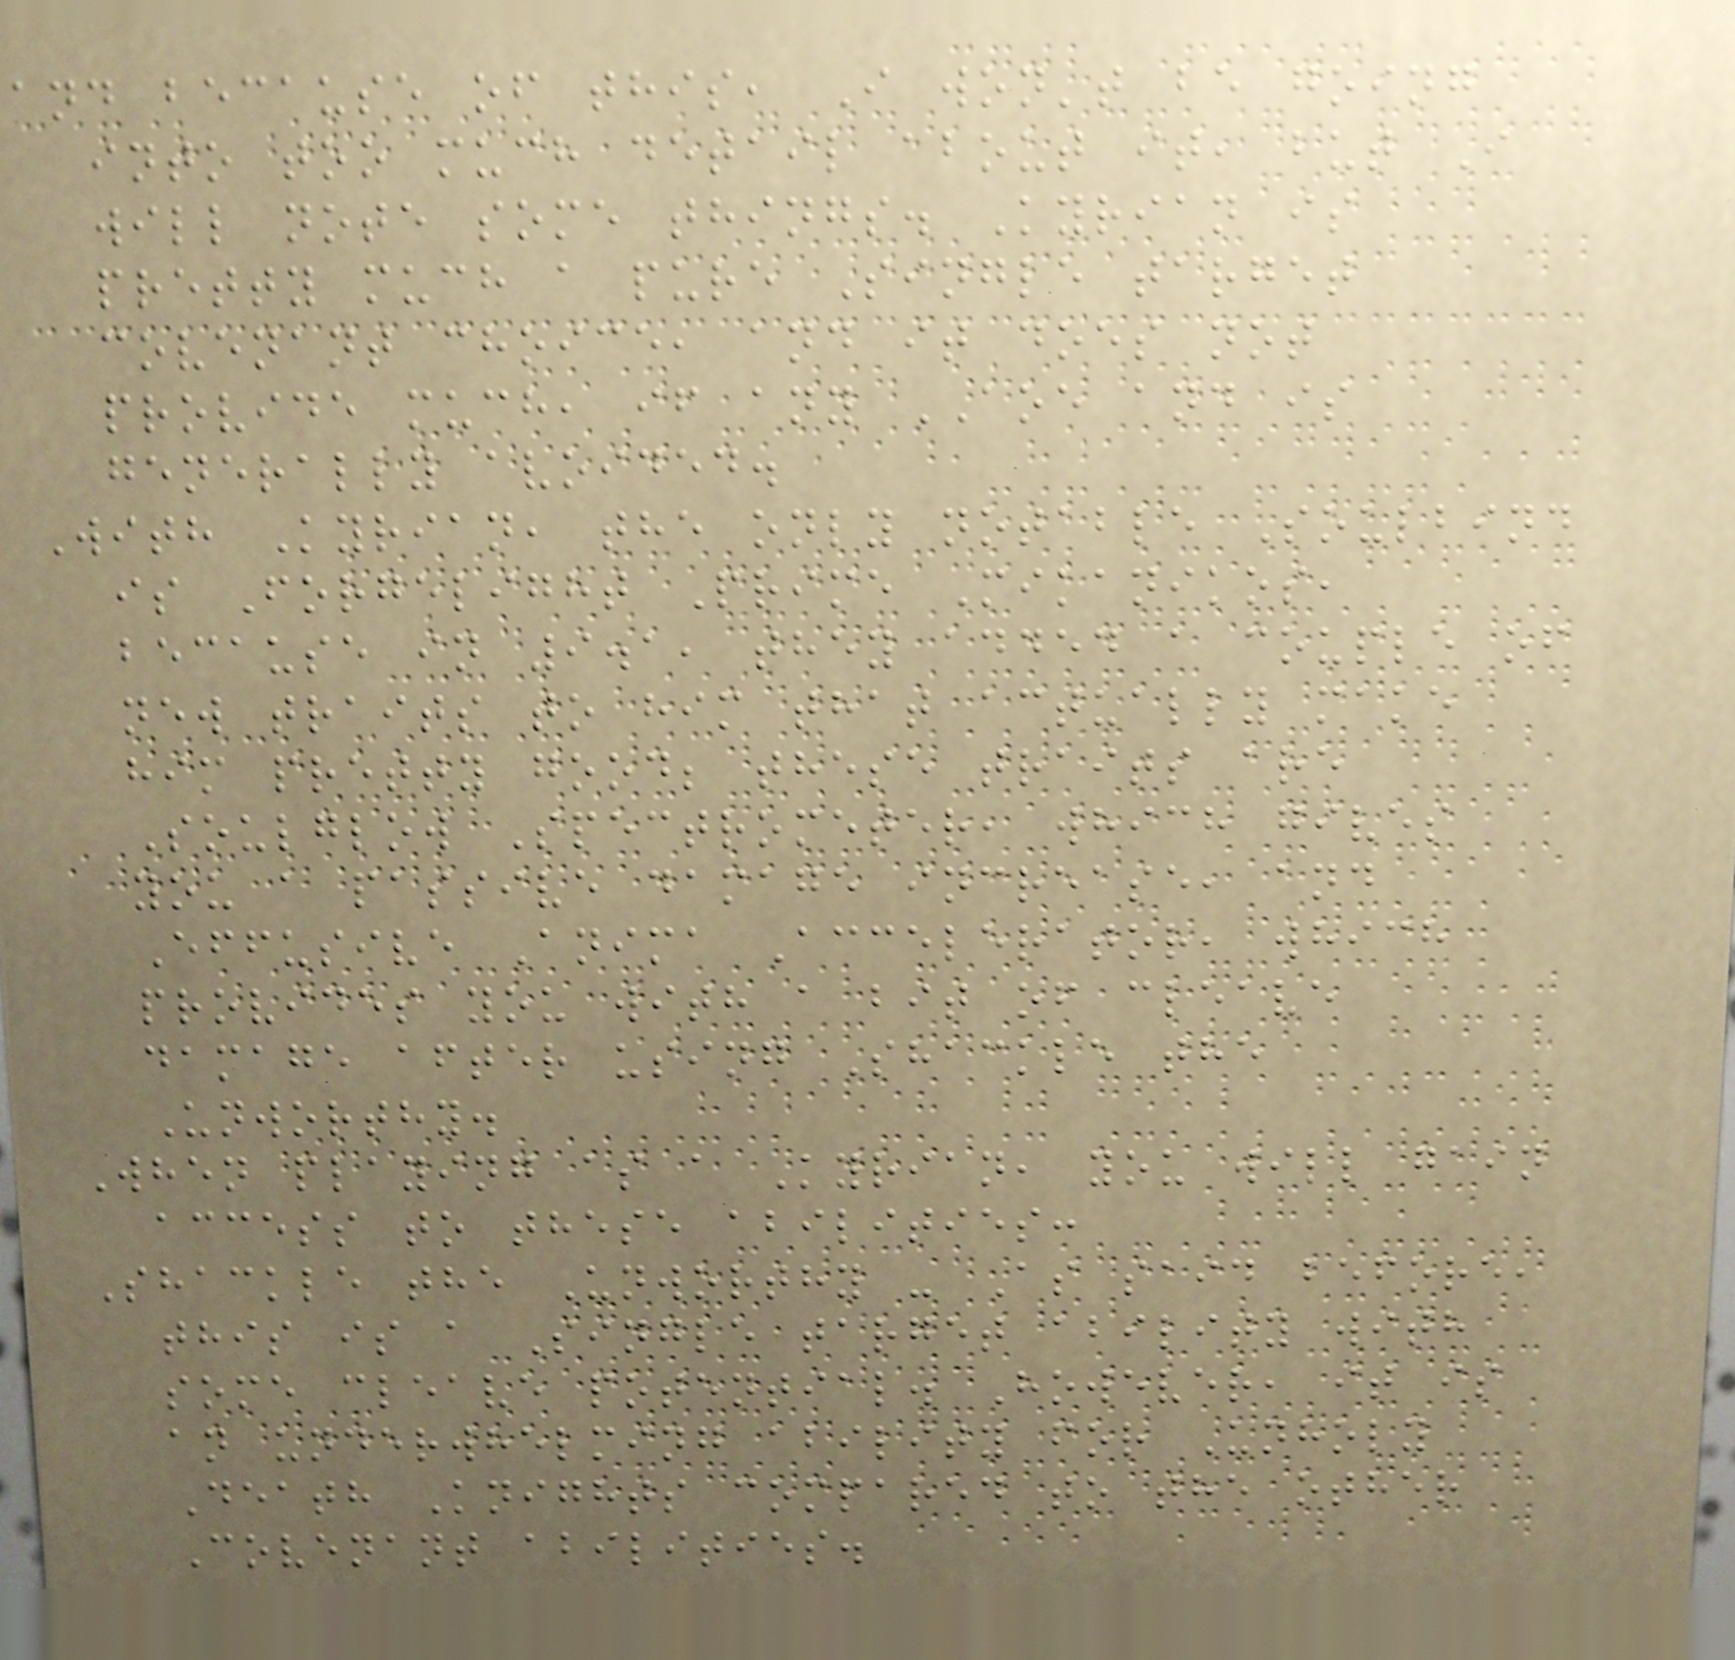and because of this, I won't be going
into too much detail about it, but I
will note some things. Kyrian is
pretty much a pure Single target
covenant choice, and it does not
provide much, if any AOE and is
generally avoided.
With Kyrian, the only notable Soulbind
is Forgelight Prime Mikanikos,
because in 9.1, they added a couple of
new traits to him that actually make
him pretty good; these traits are
Soulglow Spectrometer, which gives
you a passive damage increase, and
Effusive Anima Accelerator, which
provides you with a bit of cleave
damage after using Shackle the
Unworthy.
When playing as a Kyrian, you will gain
access to these abilities:
Shackle the Unworthy - As said before,
this is a Single target ability with
some cleave potential. However, it is
an underwhelming ability for Unholy
Death Knights compared to the other
Covenant abilities.
